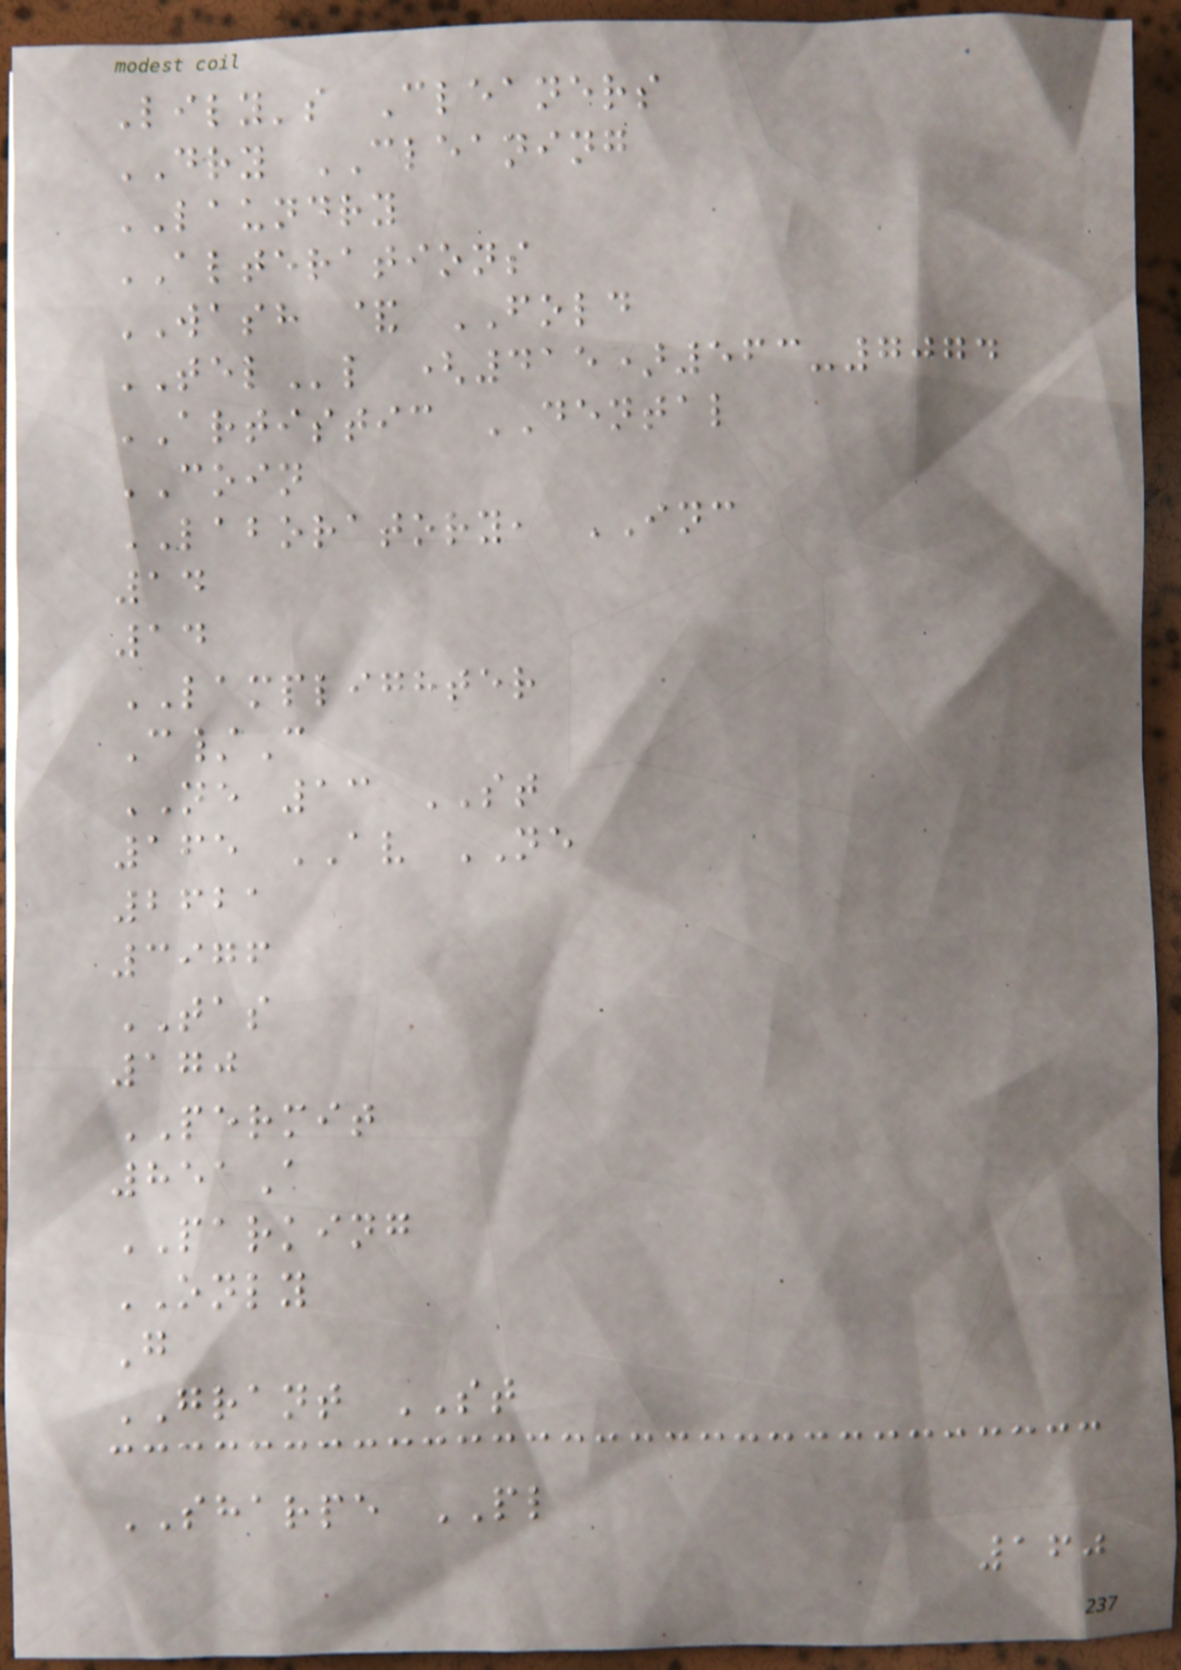Lily's Cleaners
DRY CLEANING
LAUNDRY
ALTERATIONS
WASH & FOLD
TELl (415)563-7074
ARTISTIC DENTAL
COIN
LABORATORY, INC
14
14
LAMPLIGHTER
C/C
NE 13 ST
165 AV NE
2621
3976
TAS
170
PERMIT
851A
PARKING
ONLY
G
GRANT ST
SHARPE PL
160
